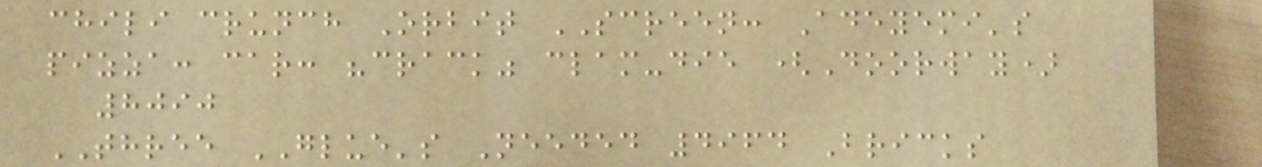chili crunch Orbit SCREEN: Adeyemi's
pizza: car: "crack" clam-die (Doorway)
8090
THREE GLUE's Needed 4964 Bricks
